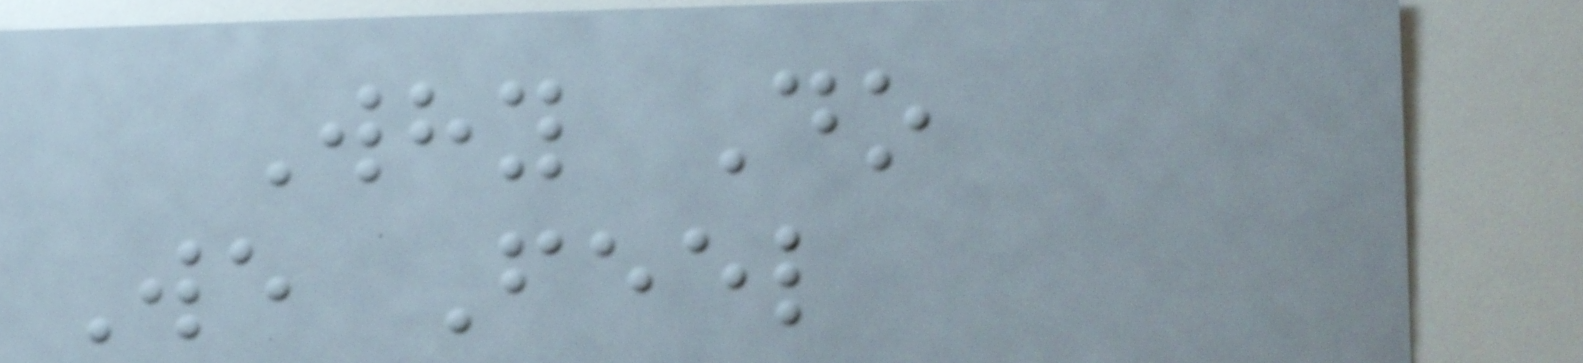Why Do
We Feel
